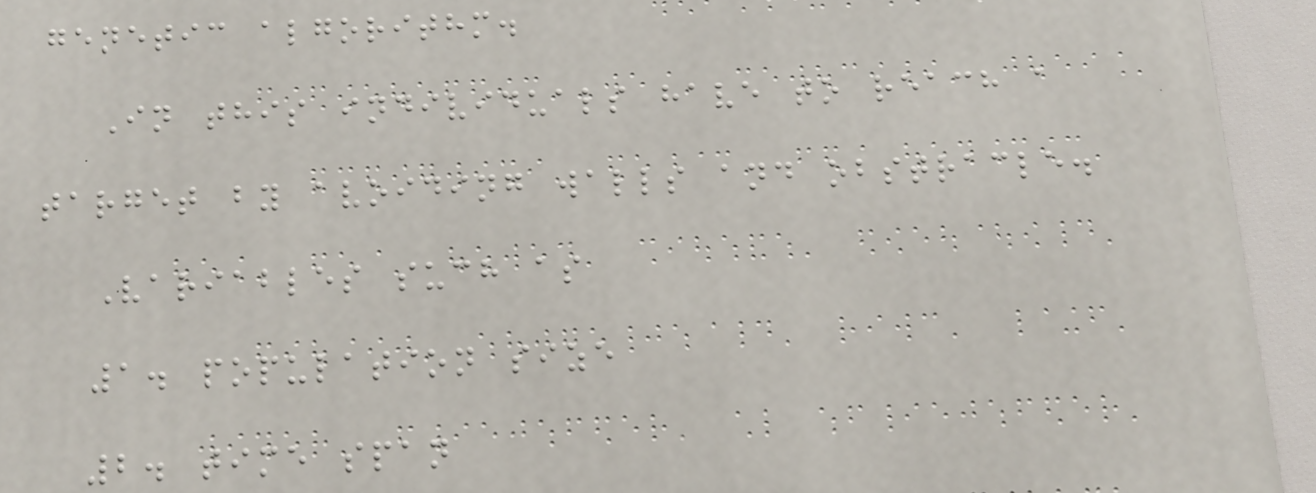genetic algorithm.
In this individuals have to reach a
target by avoiding walls and obstracle.
Variables such as
1. population size
2. time span
